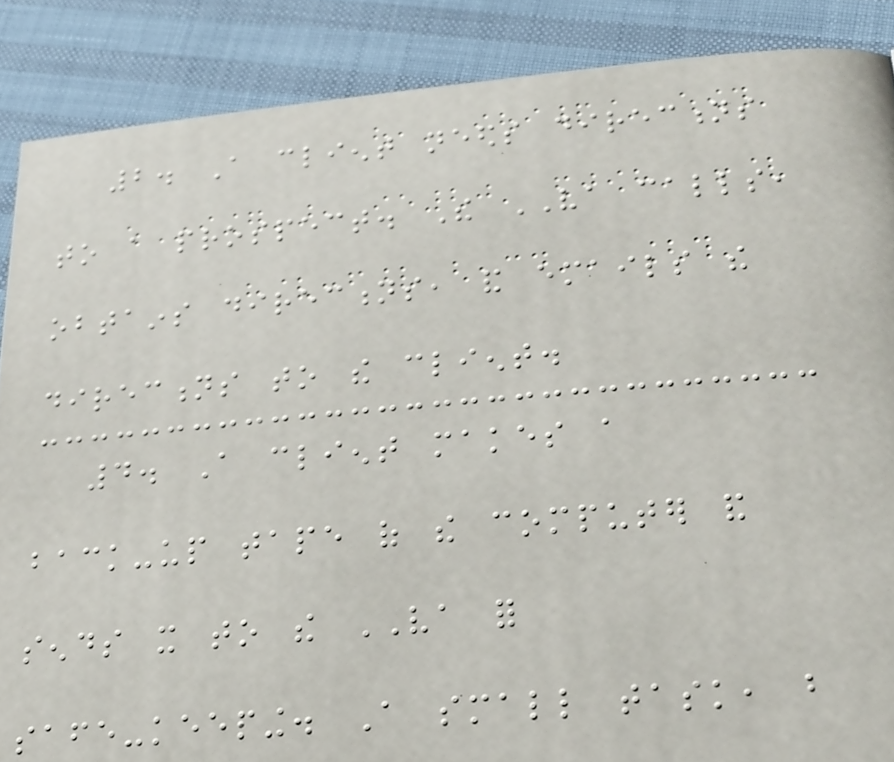2. A client needs directions
to a prospect. The VA calls,
obtains directions, and emails the
directions to the client.
4. A client makes a
back-up tape of the computer and
sends it to the VA for
safe-keeping. A small task, but
